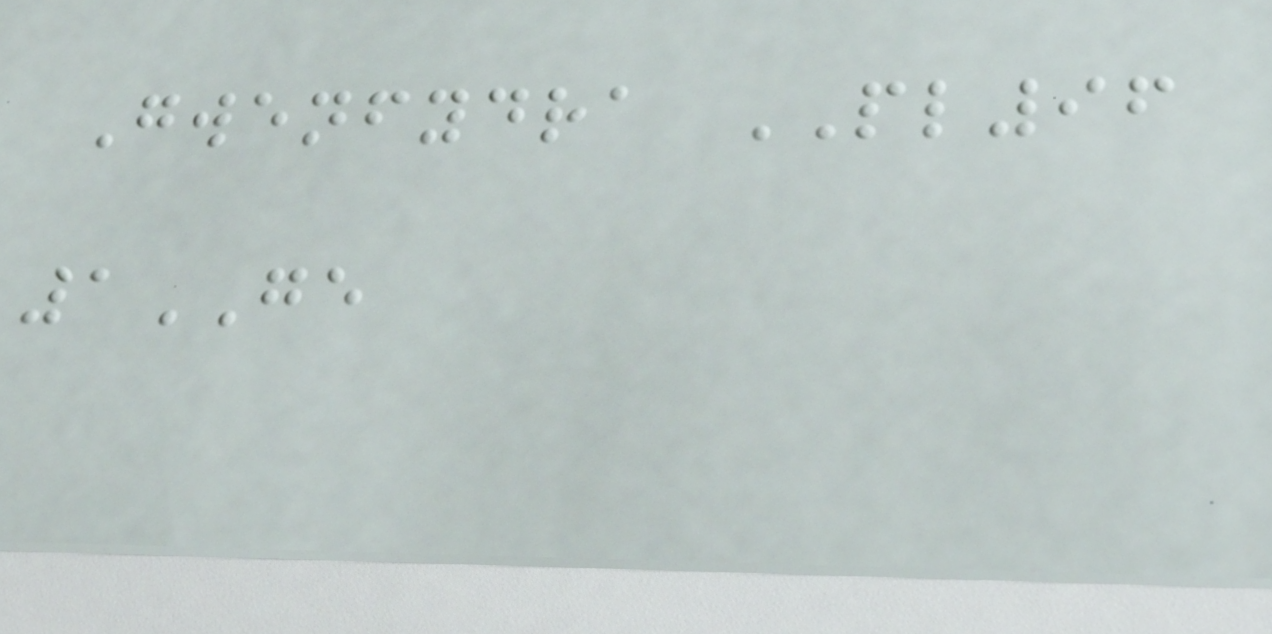Gwenfydra PL96
1GE
